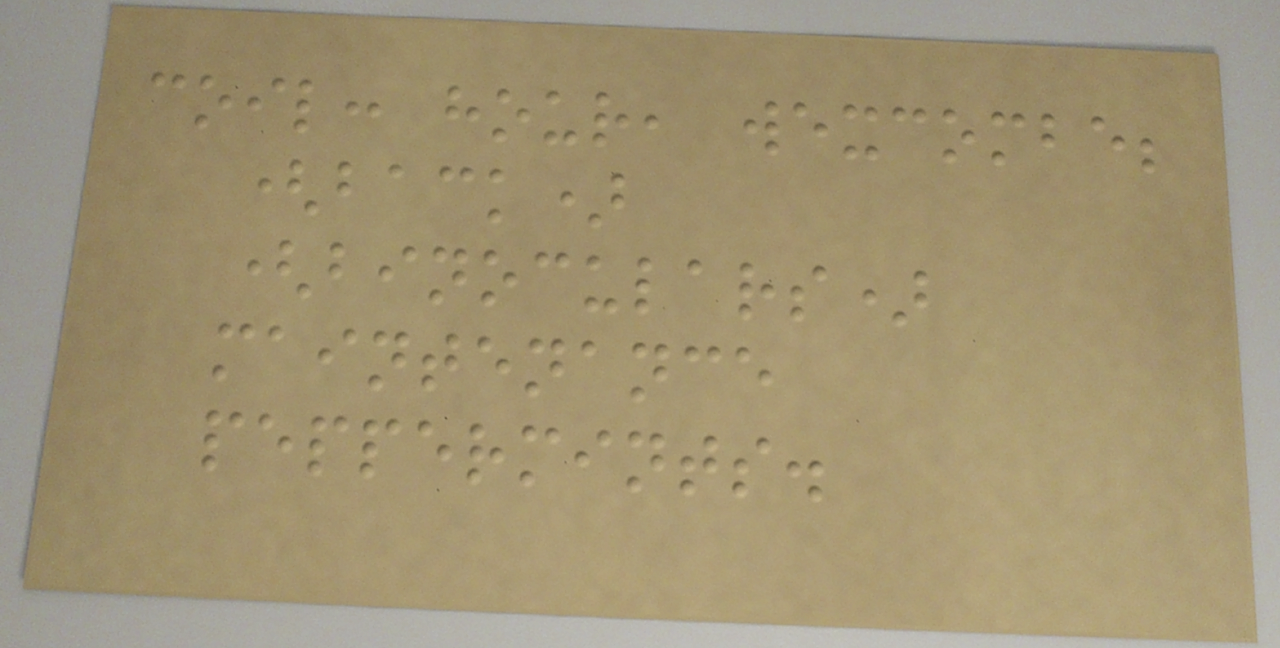coil: hour, wexcombe;
(back)
(binoculars)
maintenance
peppermints.
